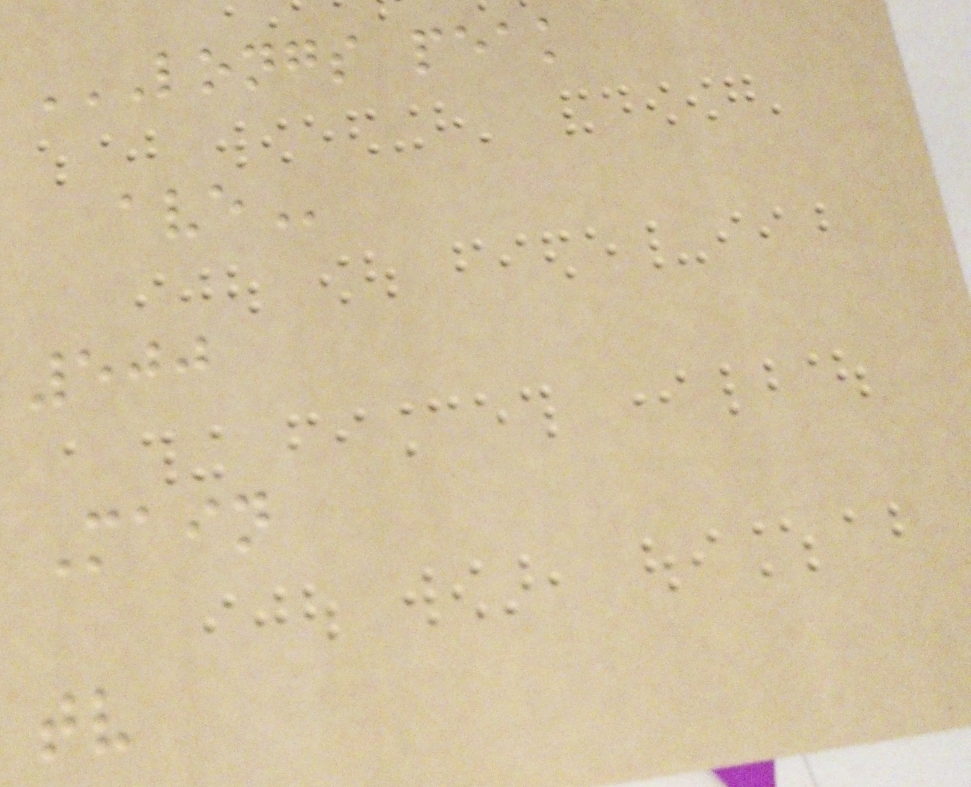LONGS PEAK
AVE
500
Main
tv
